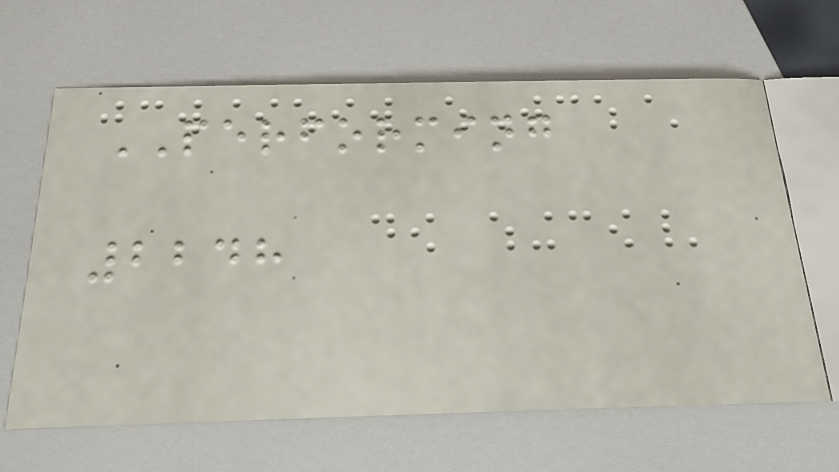PERFORMING
2248
